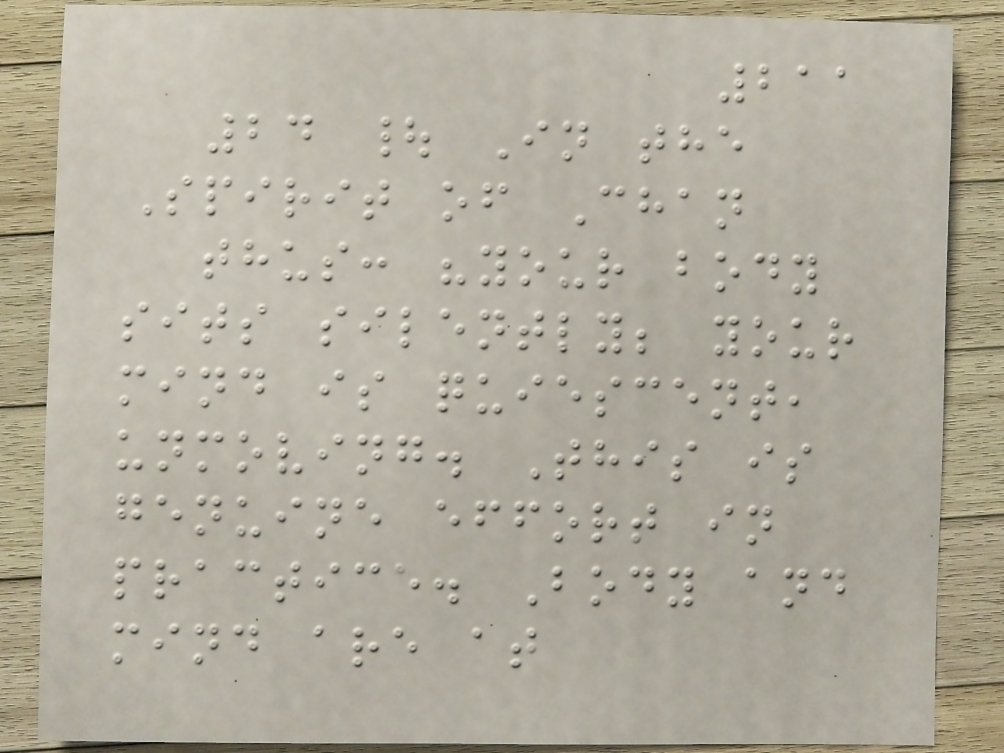211
24 | In the
Spirit of Chan
thus: "your body
sits silently; your
mind is quiescent,
unmoving. This is
genuine effort in
practice. Body and
mind are at
